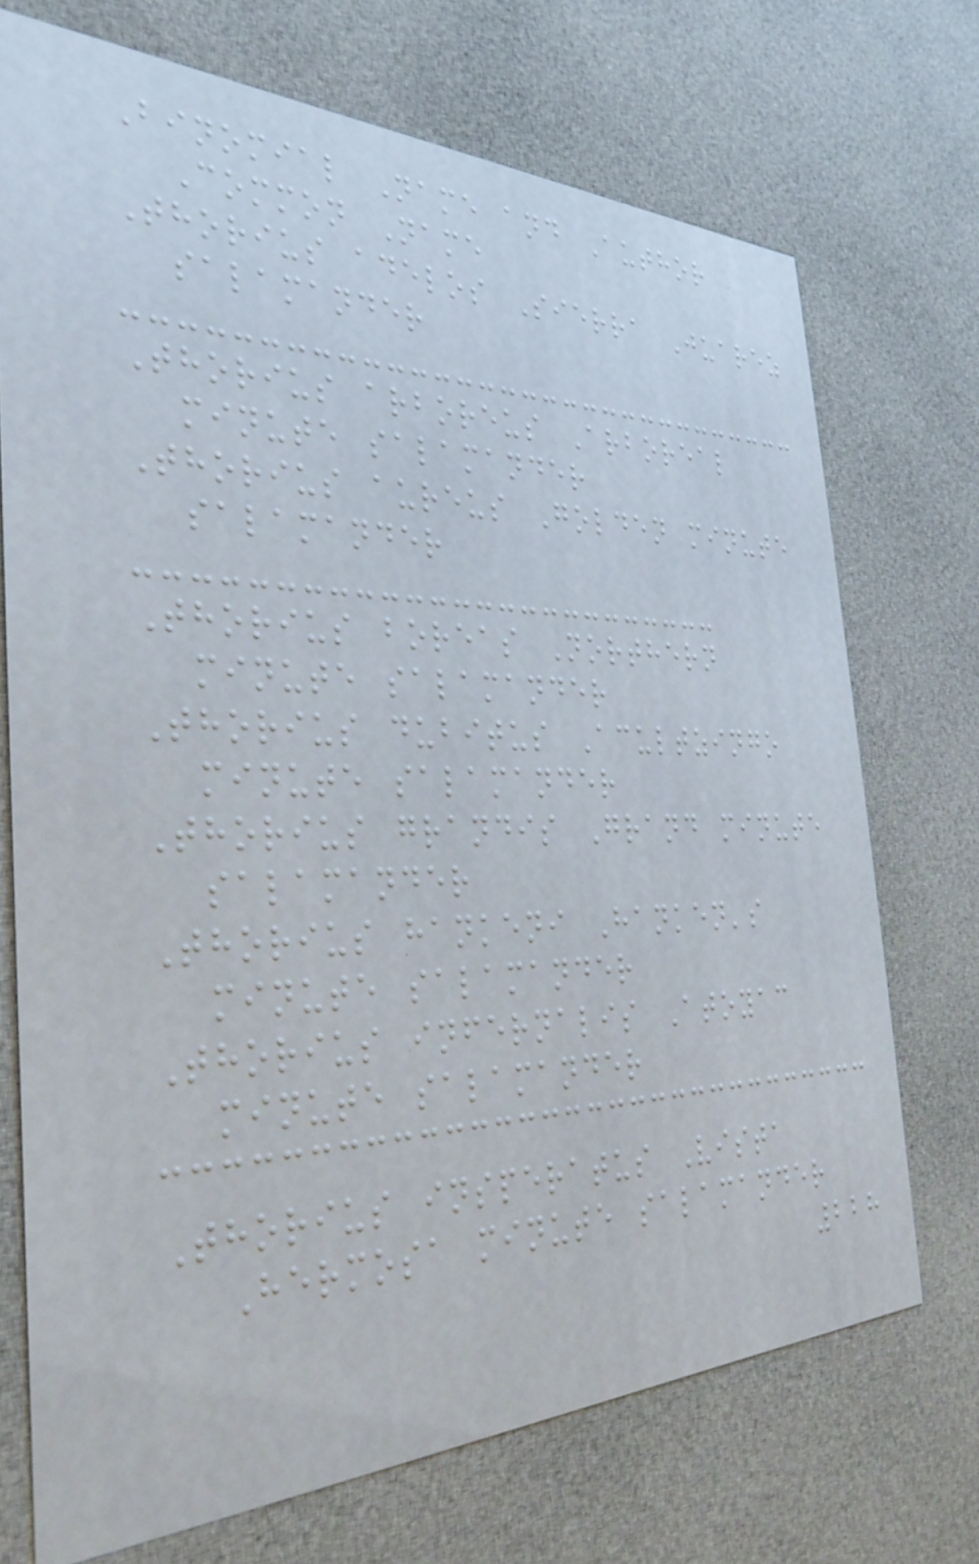Binomial Name and Author
Common Name
Thorius adelos Sierra Juarez
salamander
Thorius arboreus Arboreal
minute salamander
Thorius aureus Golden minute
salamander
Thorius boreas Northern
minute salamander
Thorius dubitus Acultzingo
minute salamander
Thorius grandis Grand minute
salamander
Thorius hankeni Hanken's
minute salamander
Thorius infernalis Atoyac
minute salamander
Thorius insperatus Vista
Hermosa minute salamander
228
